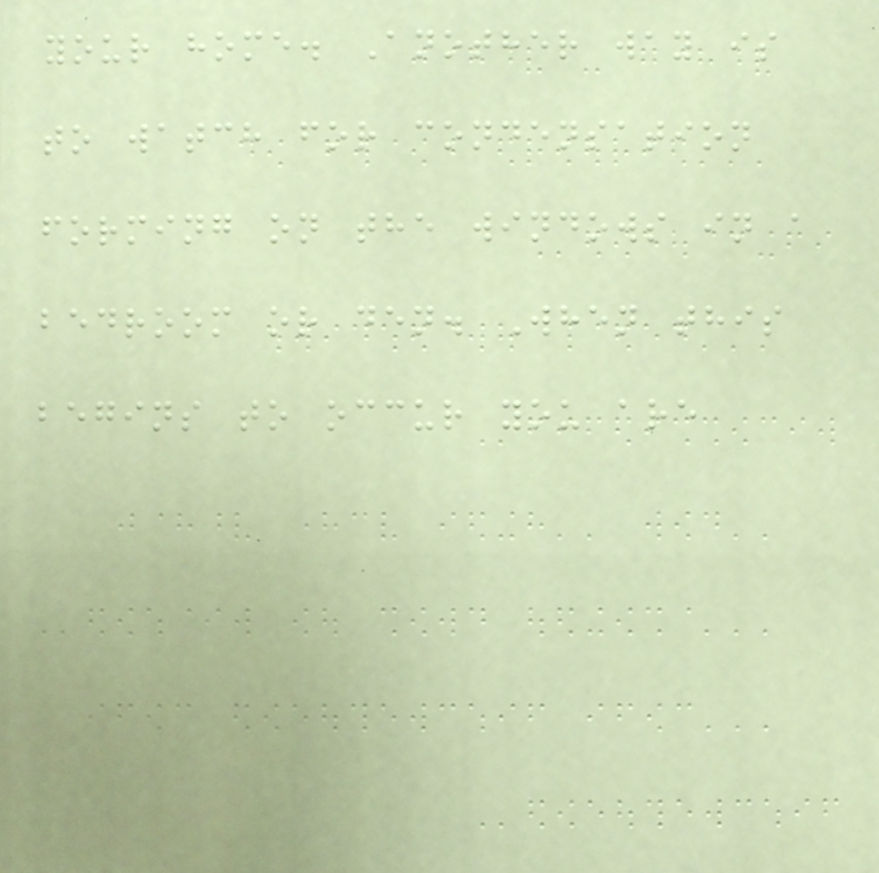your home. Another way is
to watch for condensation
forming on the windows in a
bedroom or den. When this
begins to occur you are
